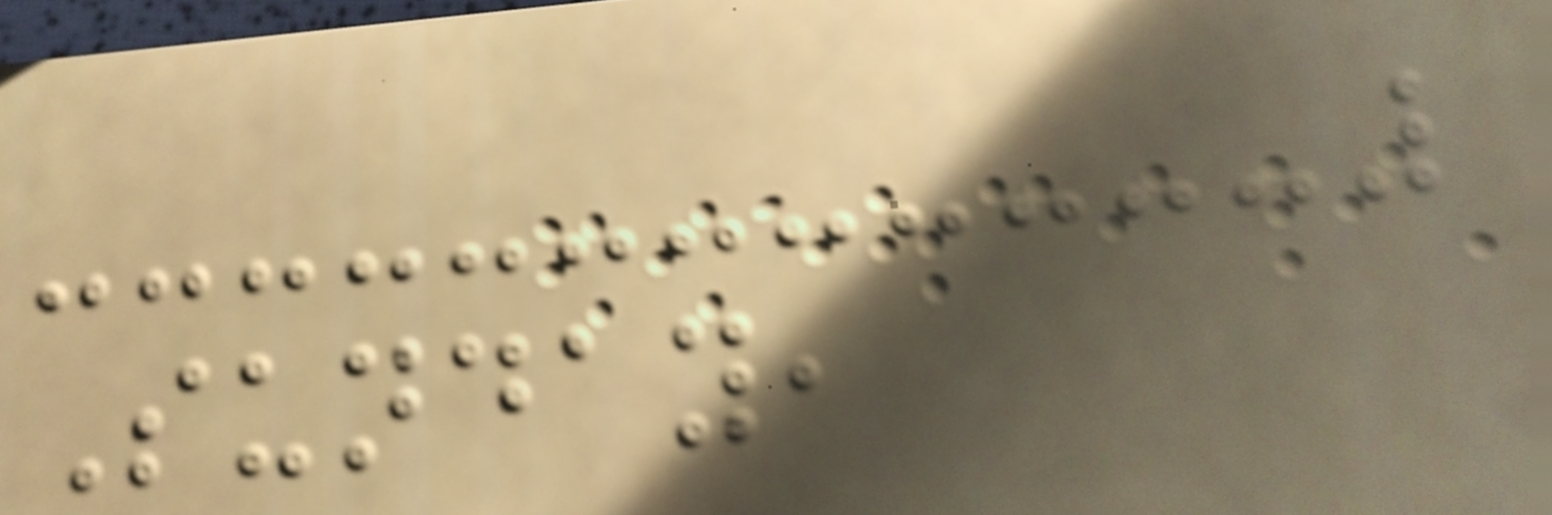Sunday,
